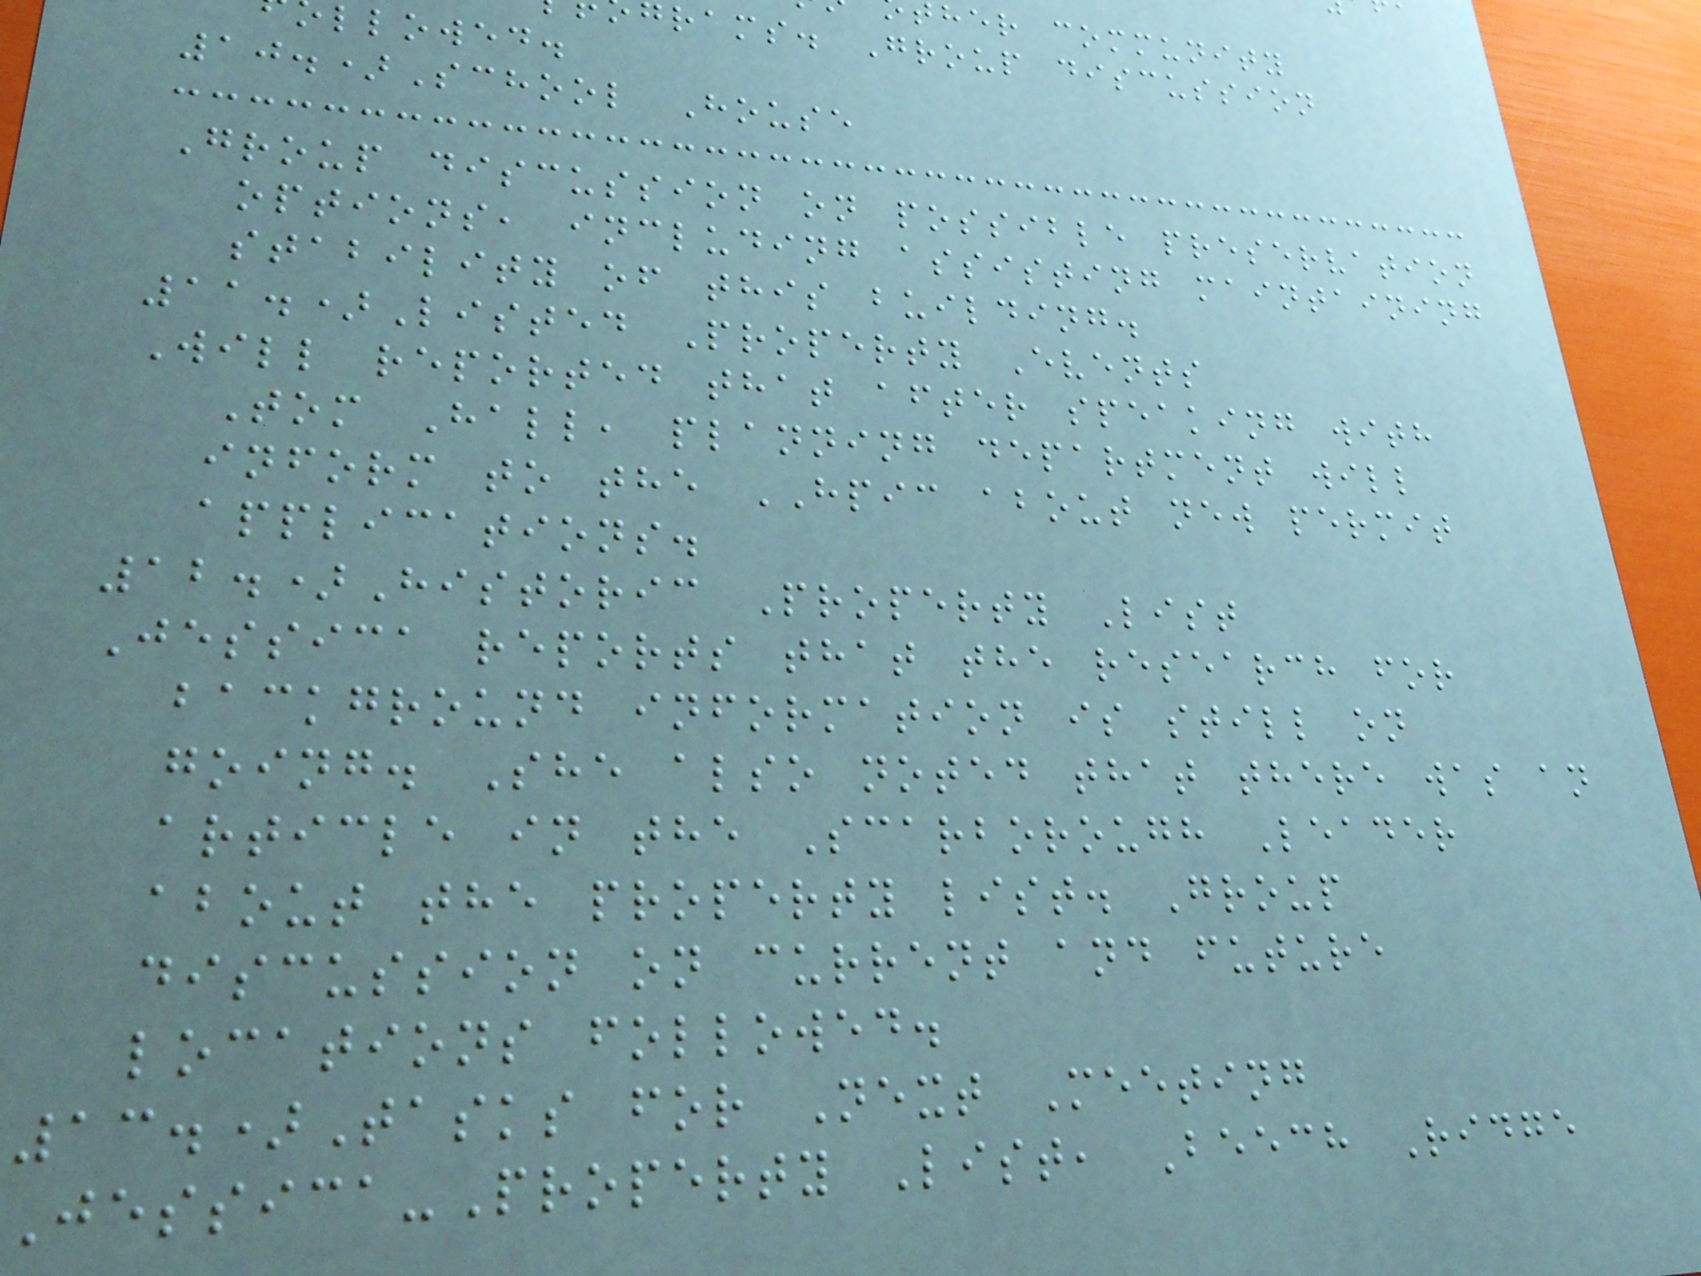her community
rams. Group discussion
llowed.
10.)School House
Group discussion on possible preservation
options, including assisting maintaining
stability of this building.
11.)Listed Property Events
Will reported that after speaking with
Tom Hall, planning department will
inform to the HPIC about new permit
applications.
12.)Historic Property List
Jessica reports that the research for
background information is still on
going. She also noted that there was an
article in the Scarborough Leader
about the property list. Group
discussion on current and future
locations followed.
13.)Tasks for Next Meeting
Jessica-Property List, Beech Ridge
